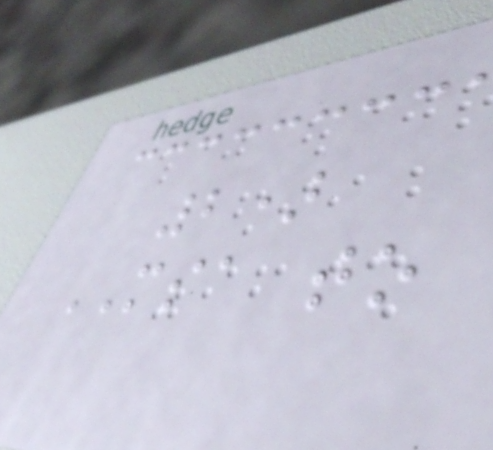2)
MSA to
